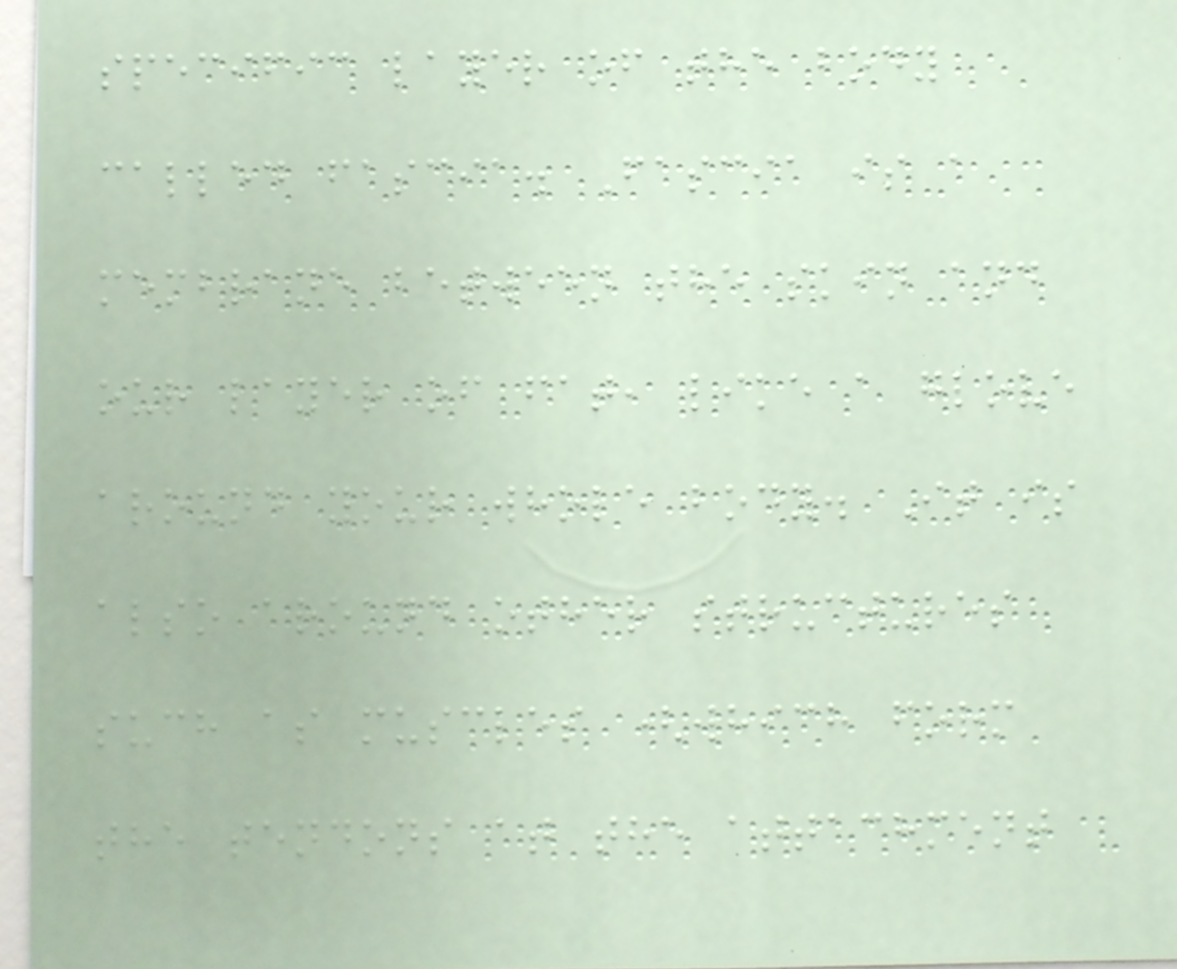specific layer of the body
called fascia. Fascia is a
membrane between the skin and
our layer of fat, like a glove
around your whole body. It is
also around other structures
such as muscles (which form
the tendons at the attachment
